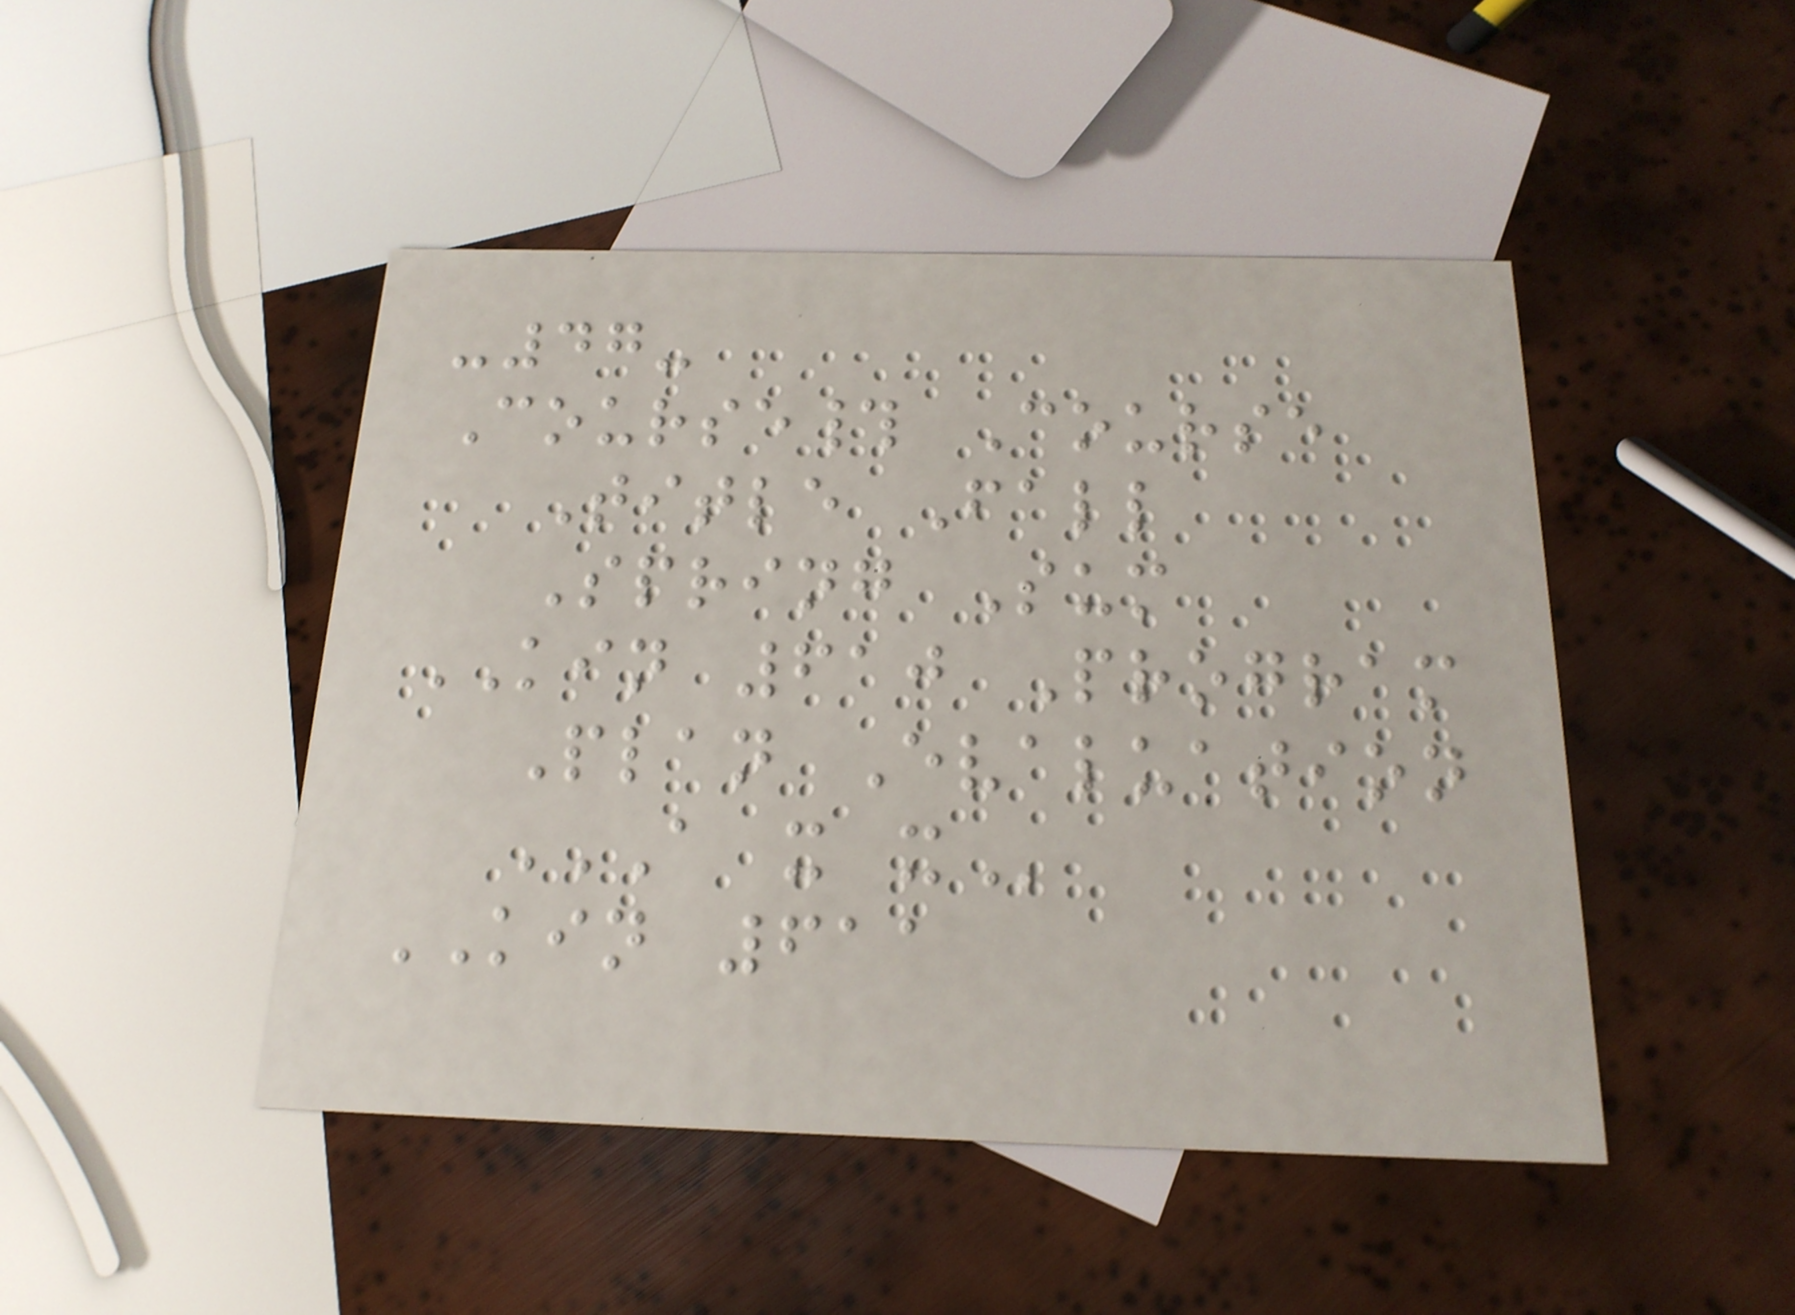-47-
Course# Course
Title Fall
Spring Sum
KIN 610 Program
Plan Evaluation
A X X
KIN 611
